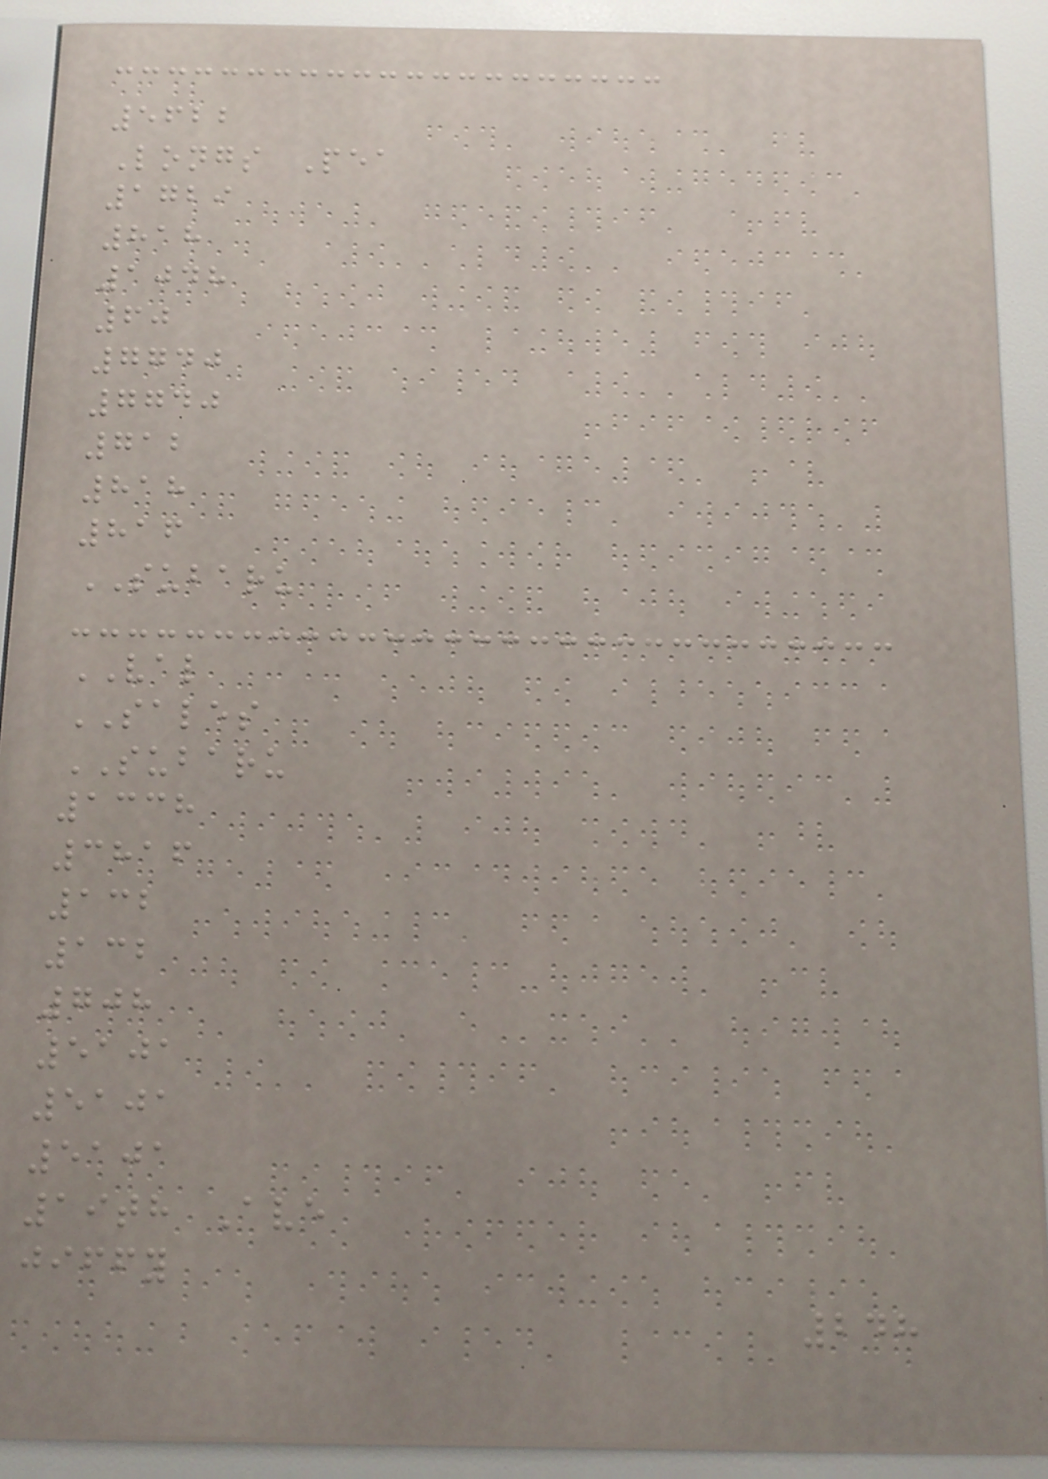5622
Longs Pea
1729
818
1048
60
7740
7740
712
818
816
SUBARU
VAL
SALES
SUBARU
1338
3816
132
132
708
5101
5101
5101
19th Ave
jiffy
248
